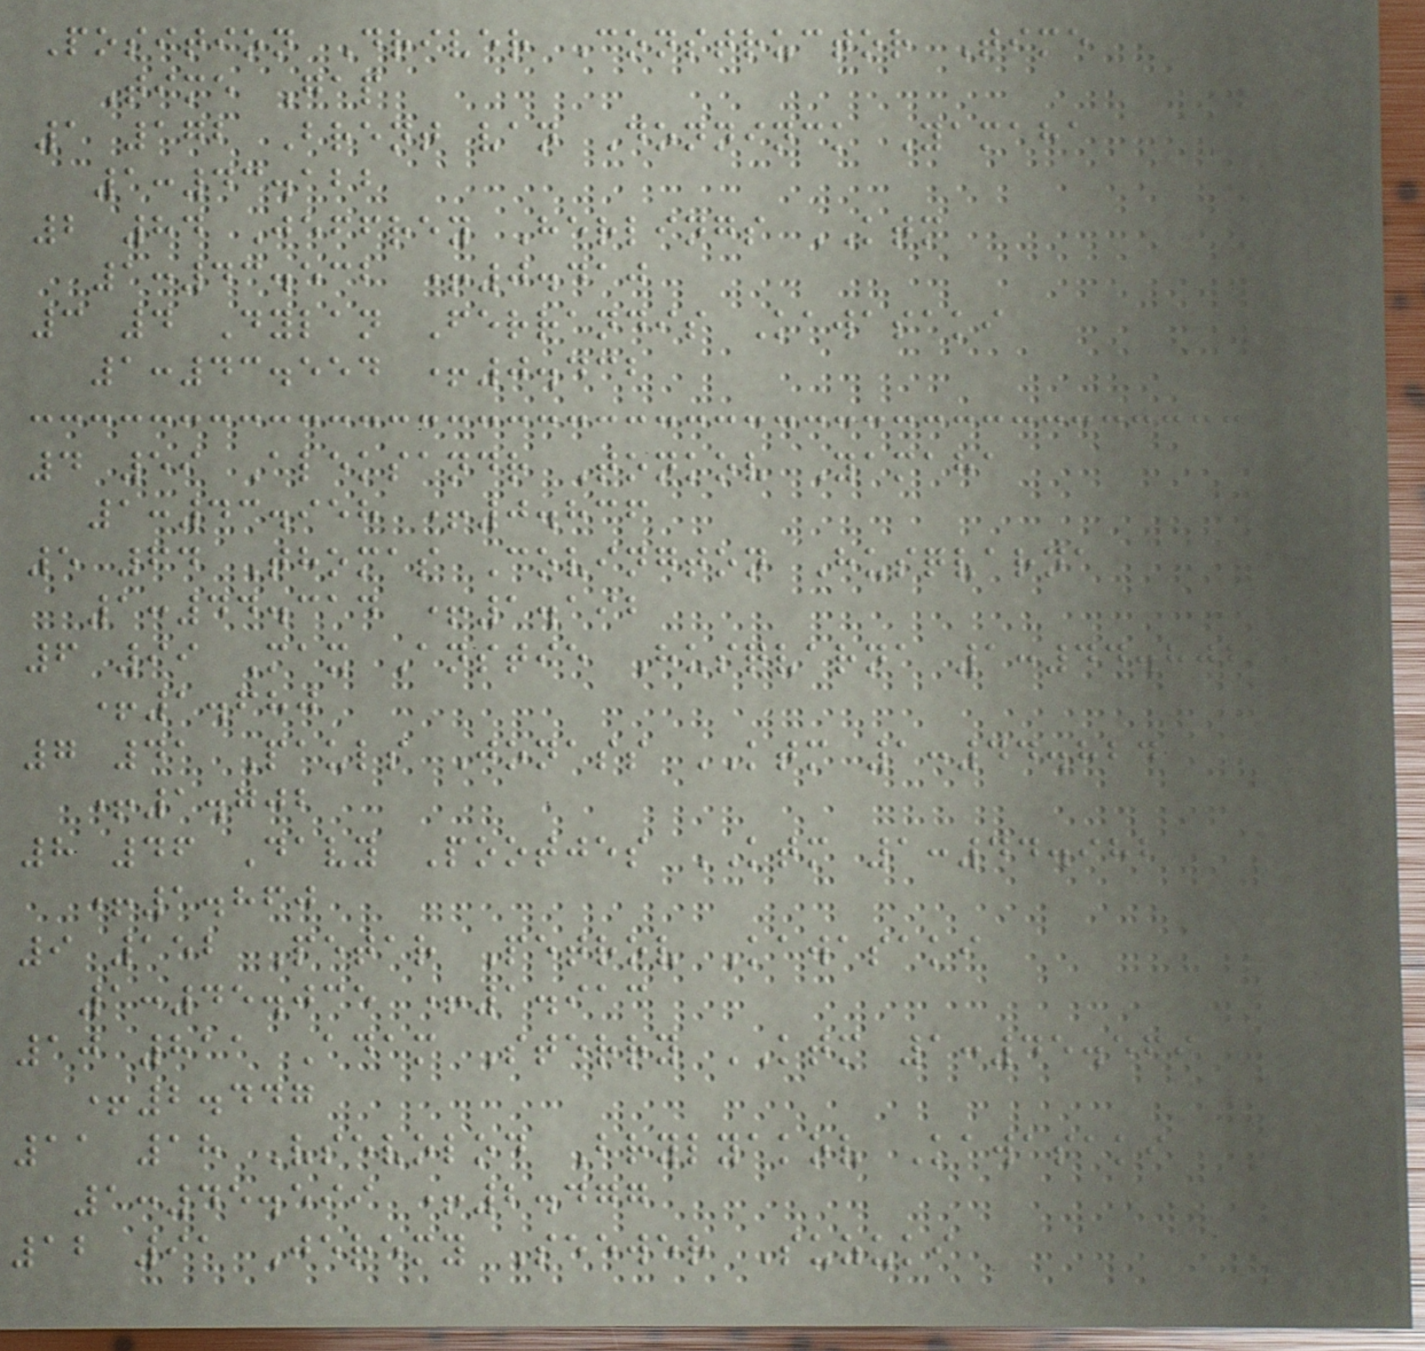Position Driver Constructor Time
Time Gap
1 172 Brent van Donninck Yamaha
1:43.122
2 84 Jeffrey Herlings KTM
1:43.532 +0.410
3 4 Dylan Ferrandis Kawasaki
1:43.554 +0.432
4 59 Aleksandr Tonkov Yamaha
1:43.958 +0.836
5 64 Thomas Covington Husqvarna
1:44.314 +1.192
6 99 Max Anstie Husqvarna 1:44.802
+1.680
7 41 Pauls Jonass KTM 1:44.824
+1.702
8 46 Davy Pootjes KTM 1:44.982
+1.860
9 152 Petar Petrov Kawasaki
1:45.035 +1.913
10 811 Adam Sterry KTM 1:45.569
+2.447
11 18 Vsevolod Brylyakov Kawasaki
1:45.599 +2.477
12 91 Jeremy Seewer Suzuki
